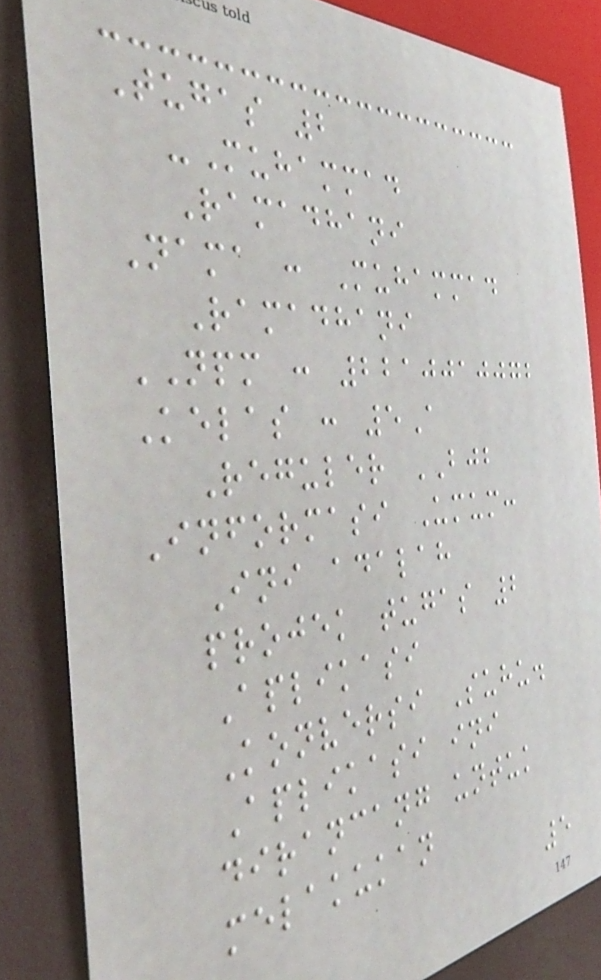Tugas 2
-Muhammad
Ramadhani
Nama : Muhammad
Ramadhani
NPM : 2210010072
Kelas : 5A
Reguler BJB
Informasi Umum:
Ini adalah
projek tugas 2
Aplikasi
Konversi Suhu.
Aplikasi ini
dirancang untuk
melakukan
5
